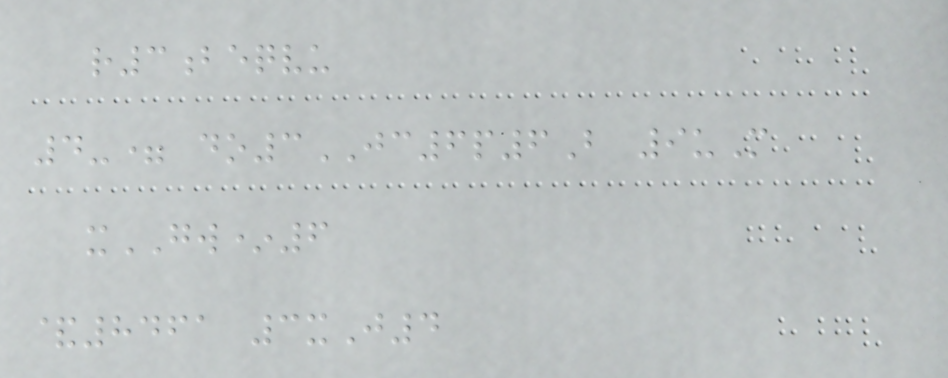r3beqvu
4-= do3JC6p6B 9uM
xGW*6
&8461 3xJ4
